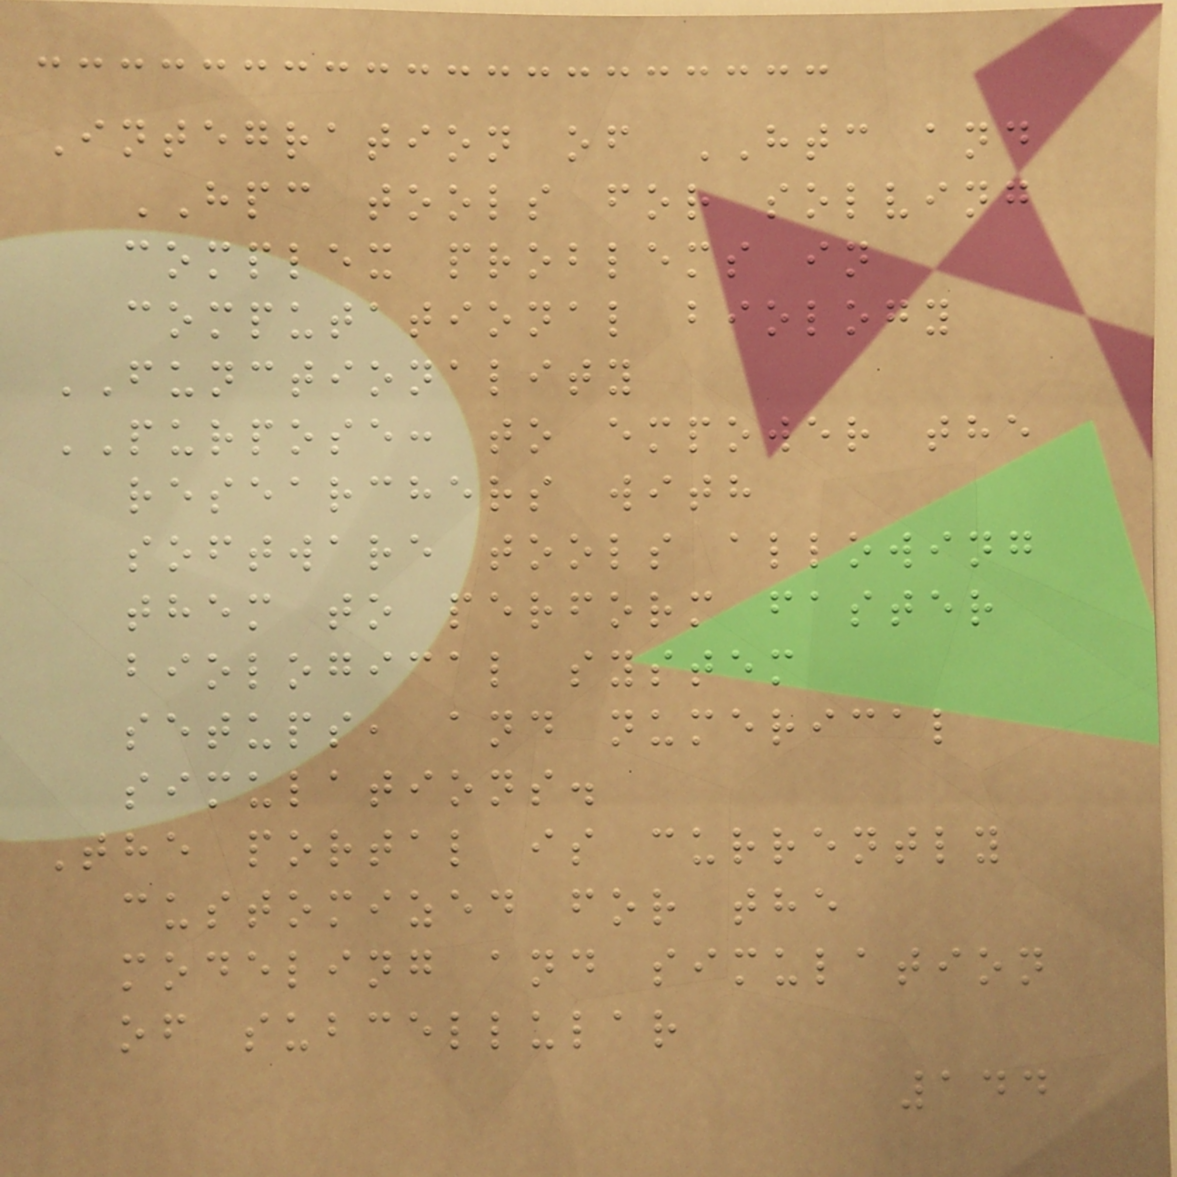Integration of HTC and
HPC tools for solving
complex problems in
computational biology
FUNCTIONALITY
PURPOSE: to empower the
researchers with
software tools allowing
them to perform faster
biological system
setups, and numerical
simulations.
The portal is currently
customized for the
modeling and simulation
of subcellular
144
